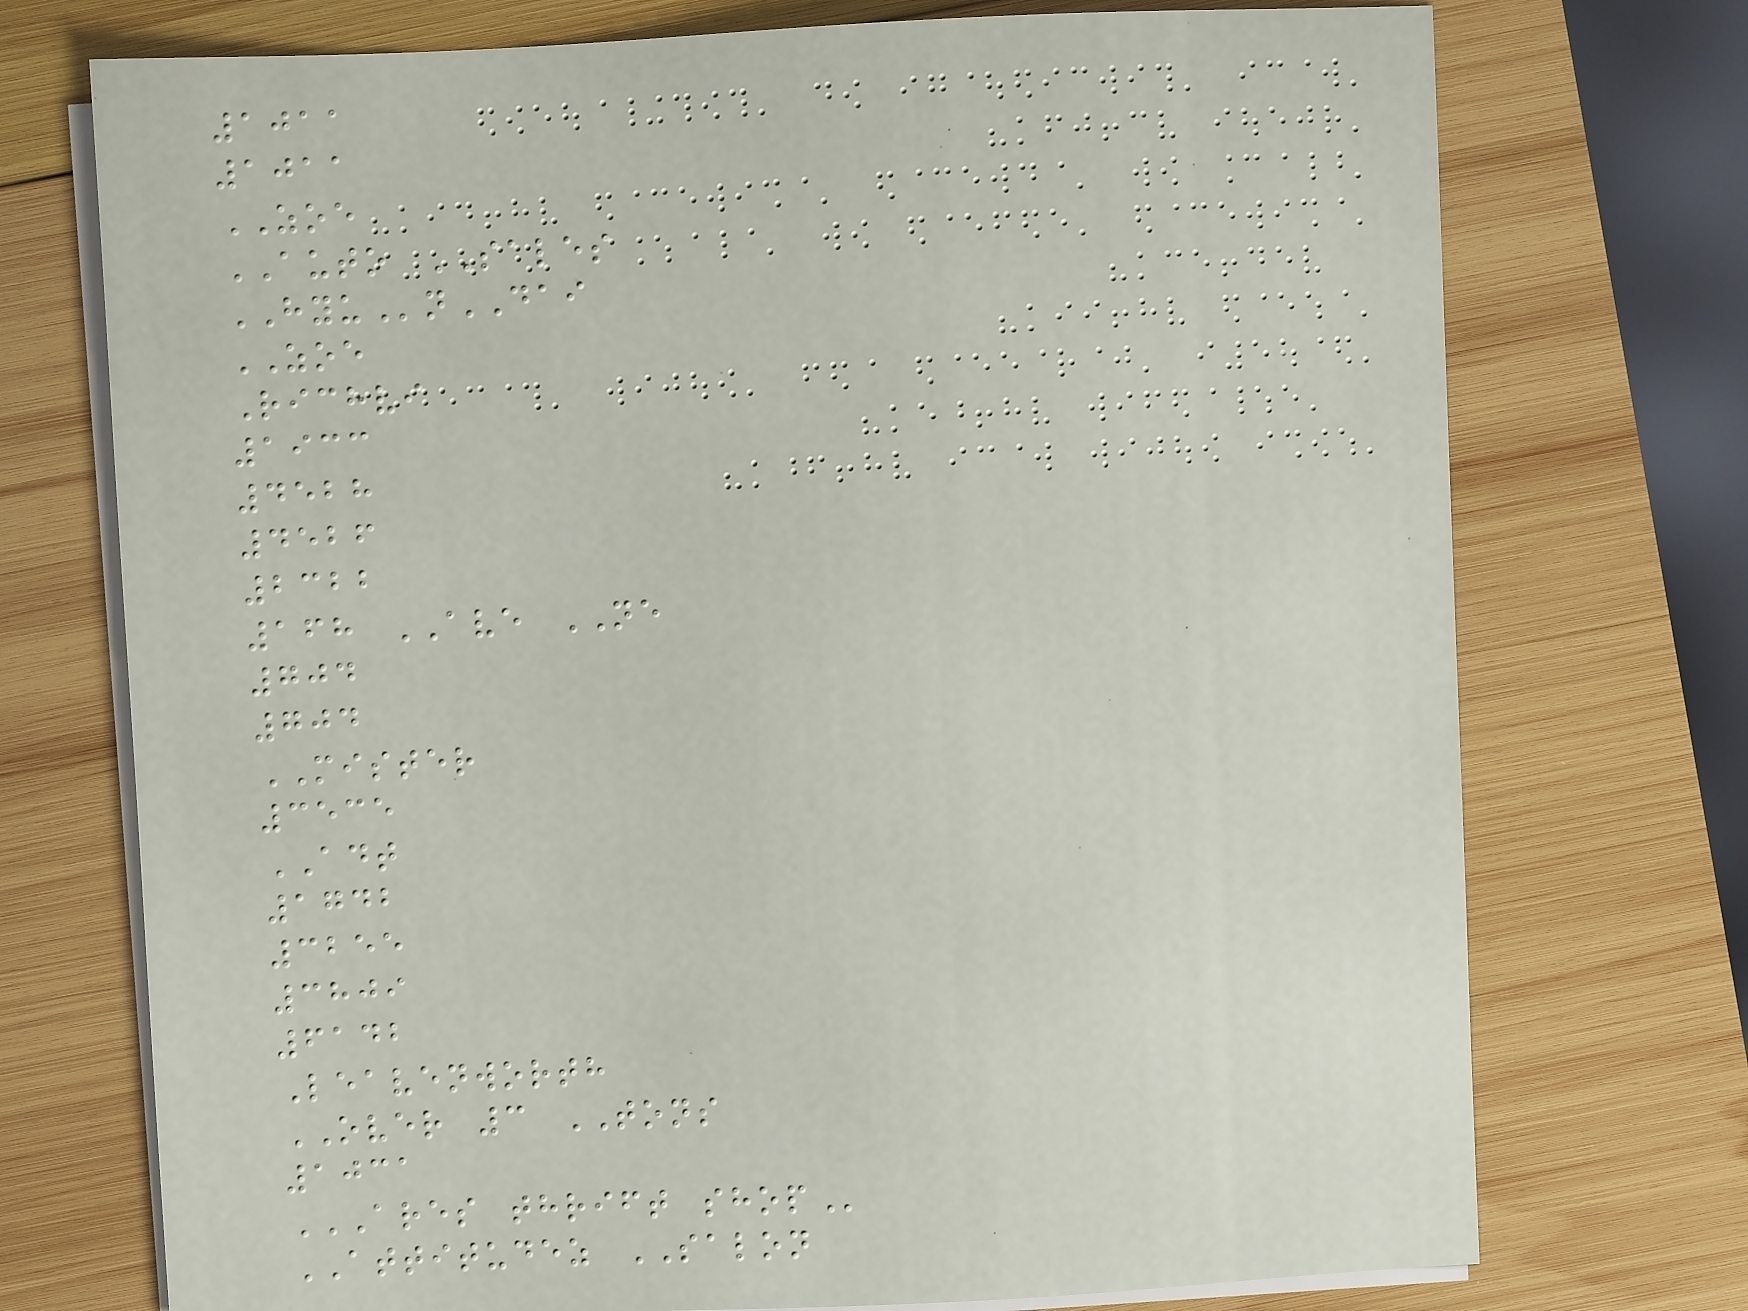1011
1011
ZOE
AUTO SALES
HYUnDAI
ZOE
Richvi
1933
4528
4526
2322
168 AVE NE
704
704
MISTER
3535
ADT
1742
3255
3809
6142
Leavenworth
OVER 3 TONS
1031
ARES THRIFT SHOP
ATTITUDEZ SALON
